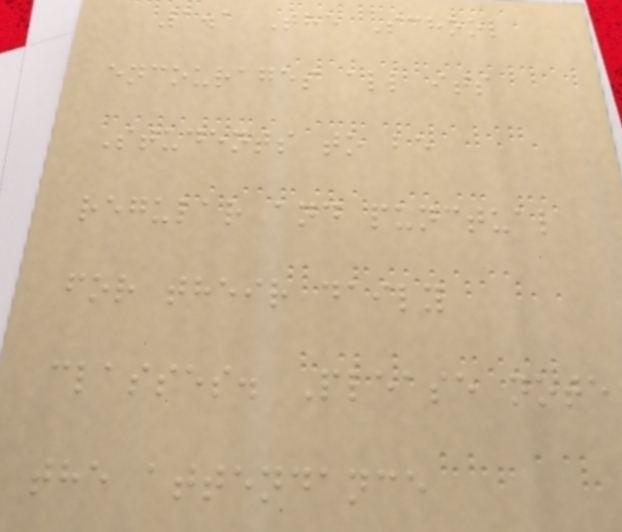1.1 The School
encourages all its
Students to be
regular and punctual
for their daily
classes. Please note
the attendance
